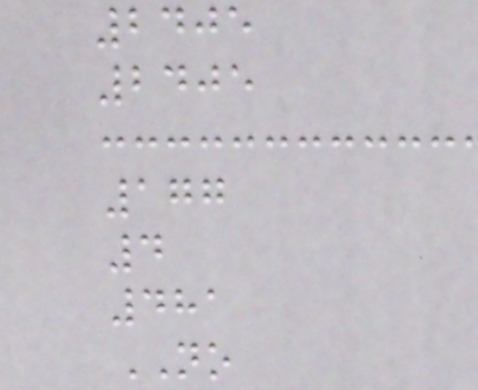2405
2405
177
4
481
NO
